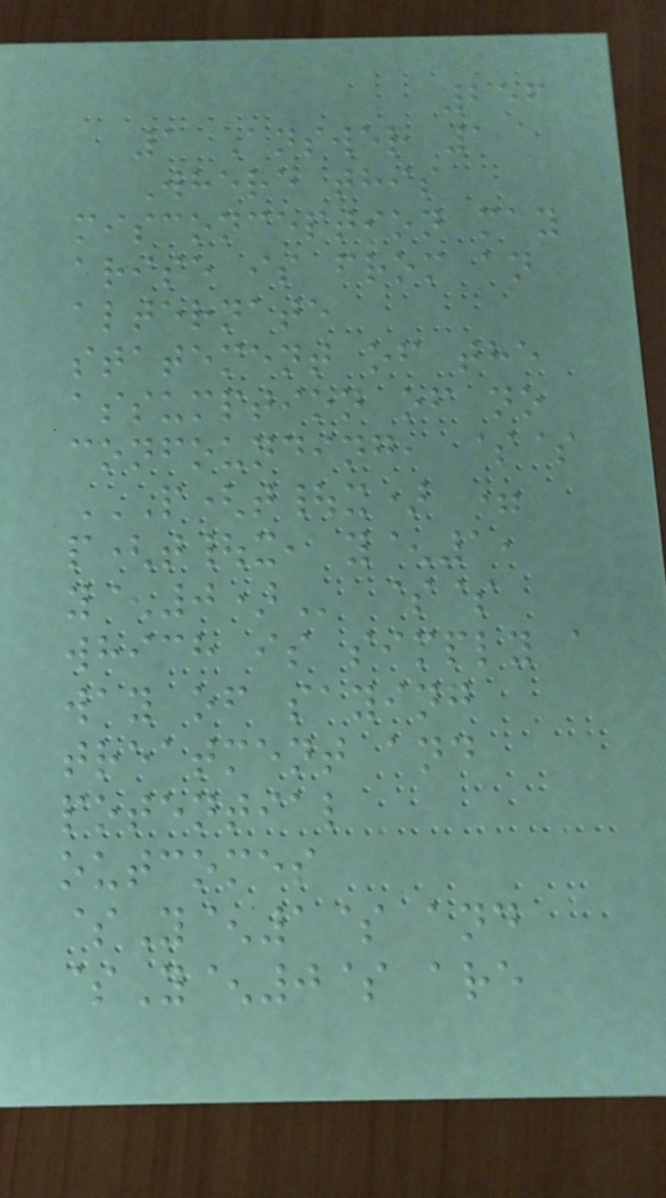256
1 Answer 1
Where this
misconception may
arise is from an
alternate
statement of the
assumption of no
confounding, $$
P(T|X) =
P(T|X, Y^1,
Y^0) $$
which is simply a
way of saying
treatment and
potential
outcomes
$Y^1$ and
$Y^0$ are
